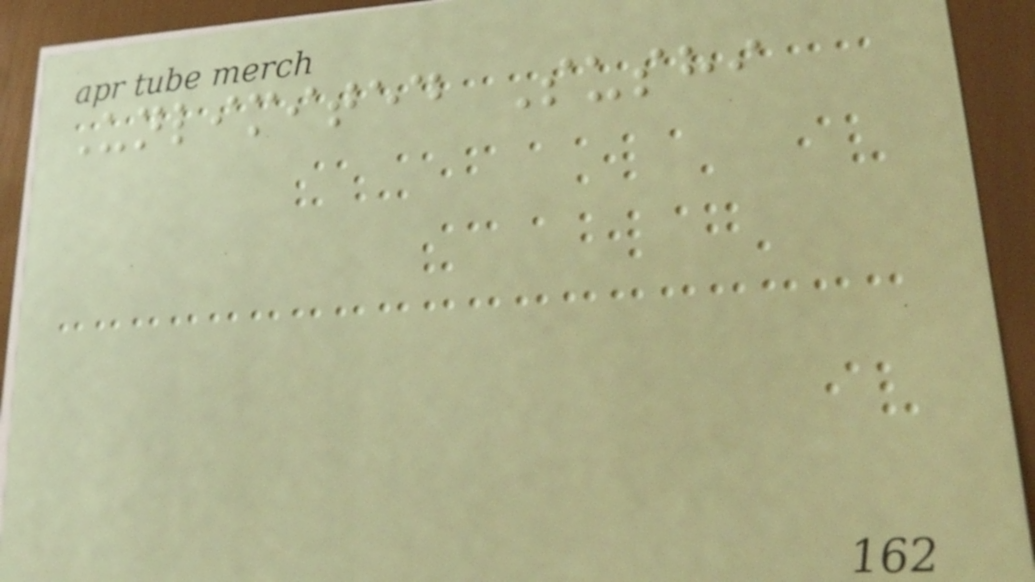Unlimited Sushi
